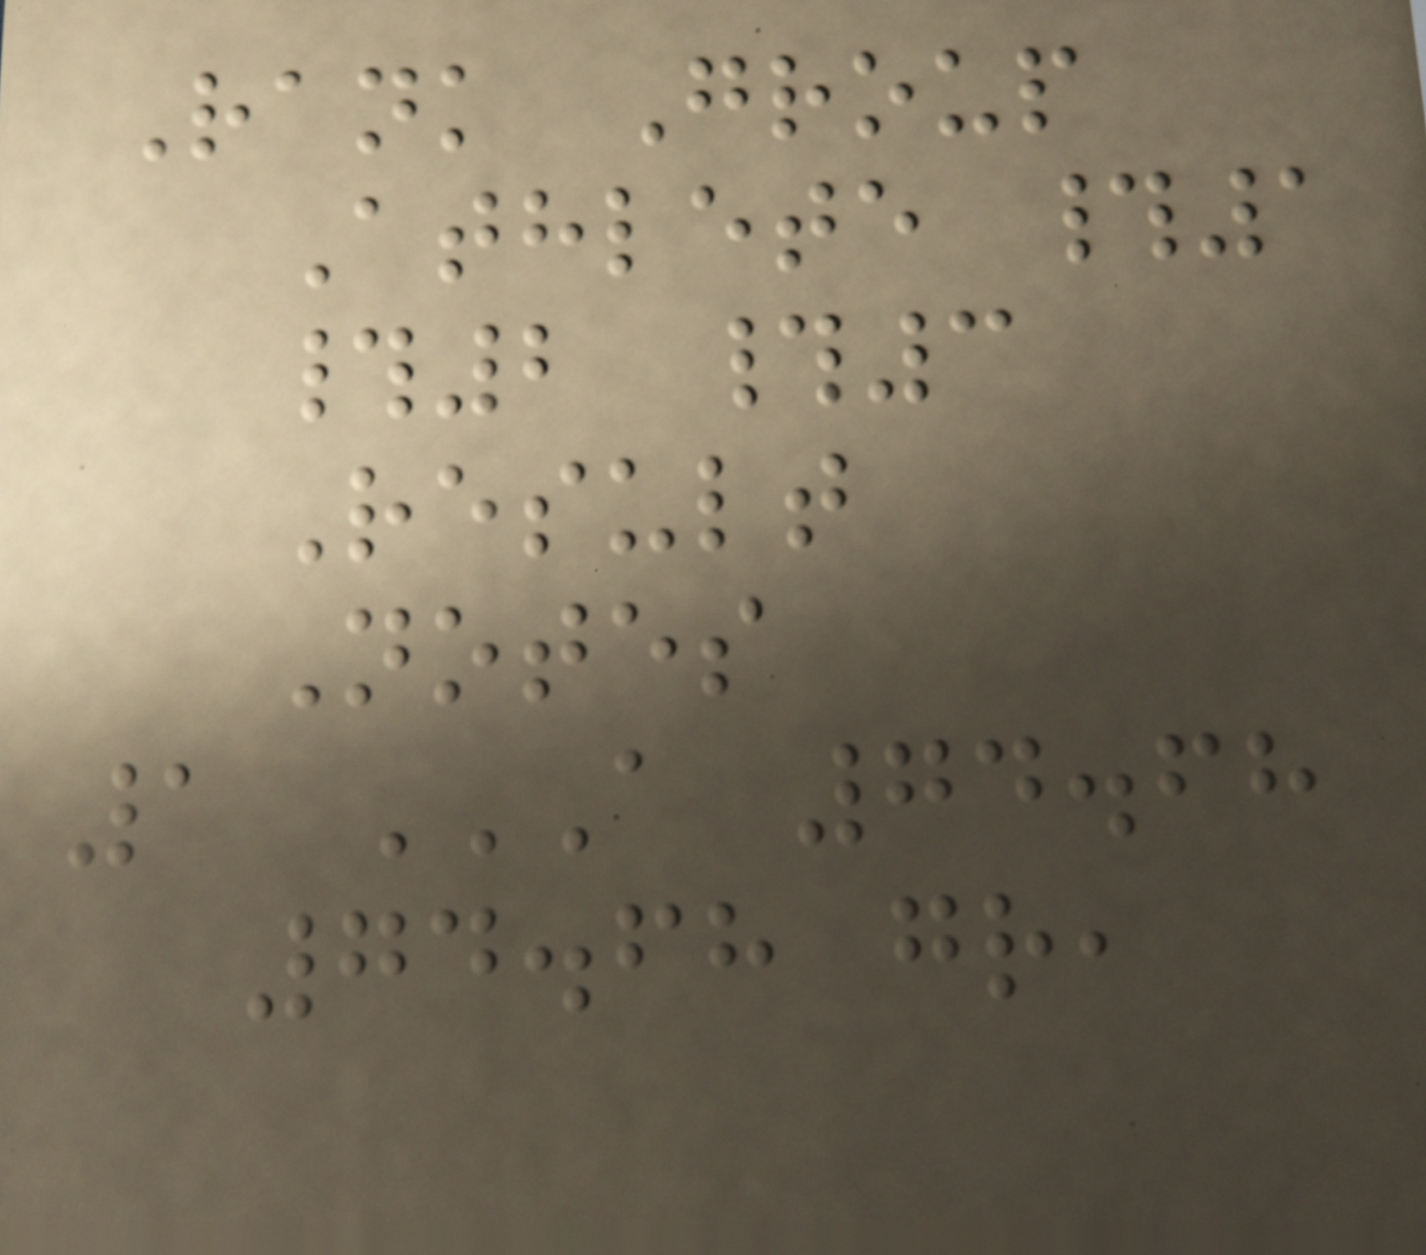Rank Group
Athlete #1
#2 #3
Result
Notes
1 A 74.68
74.68 GR,
